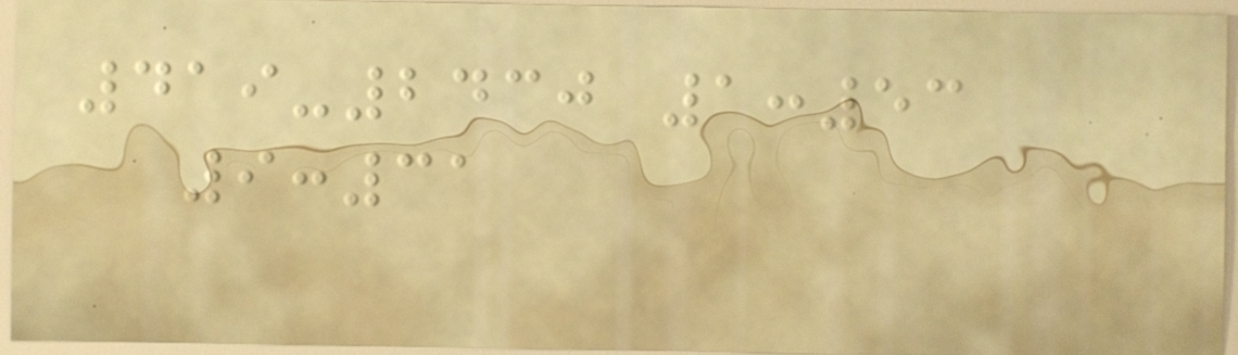419-2430 1:53
9:31
